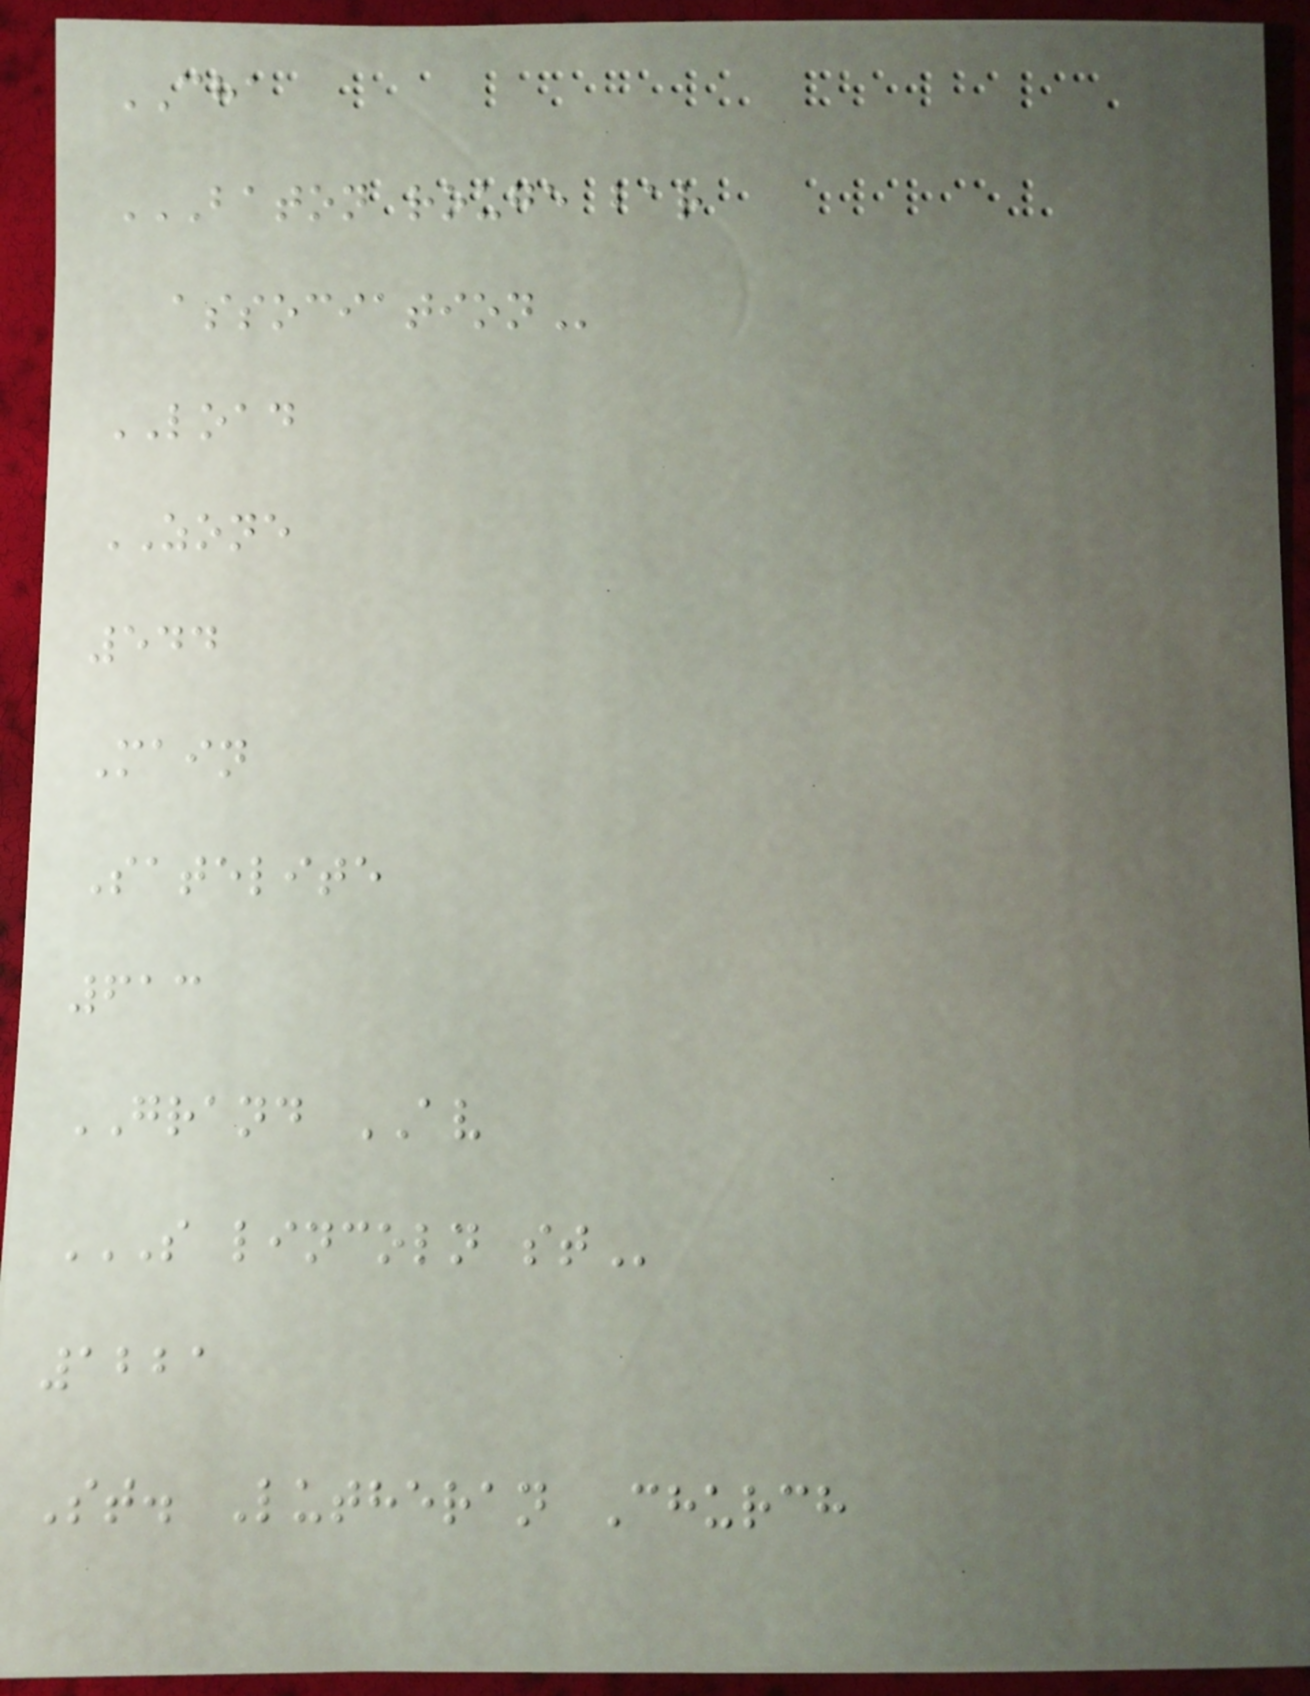CHA
BATON ROUGE BAR
ASSOCIATION
LOAD
ZONE
544
Main
Satelite
613
GRAND AV
S LINCOLN ST
1221
St. Lutheran Church
